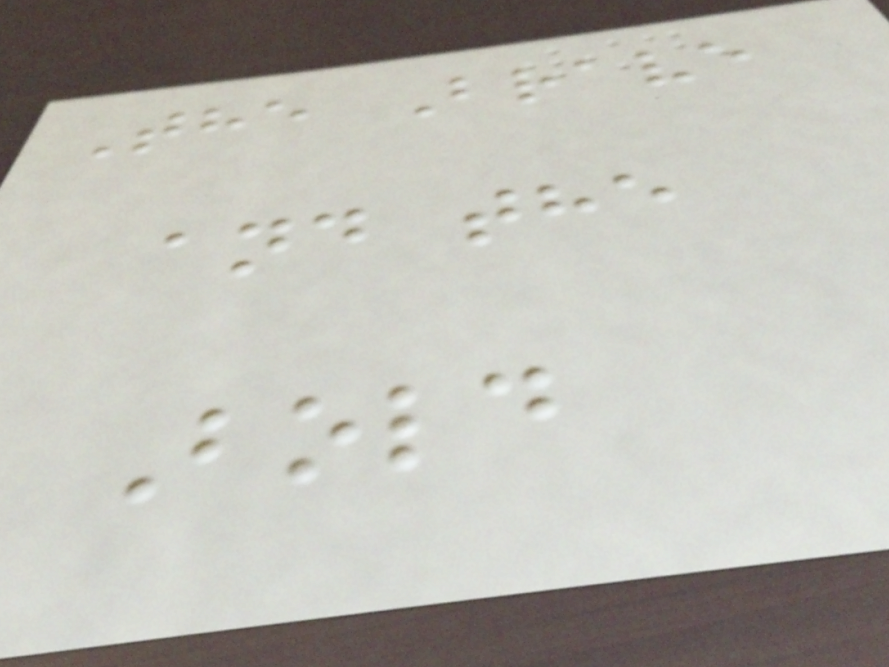The Brave
and the
Bold
